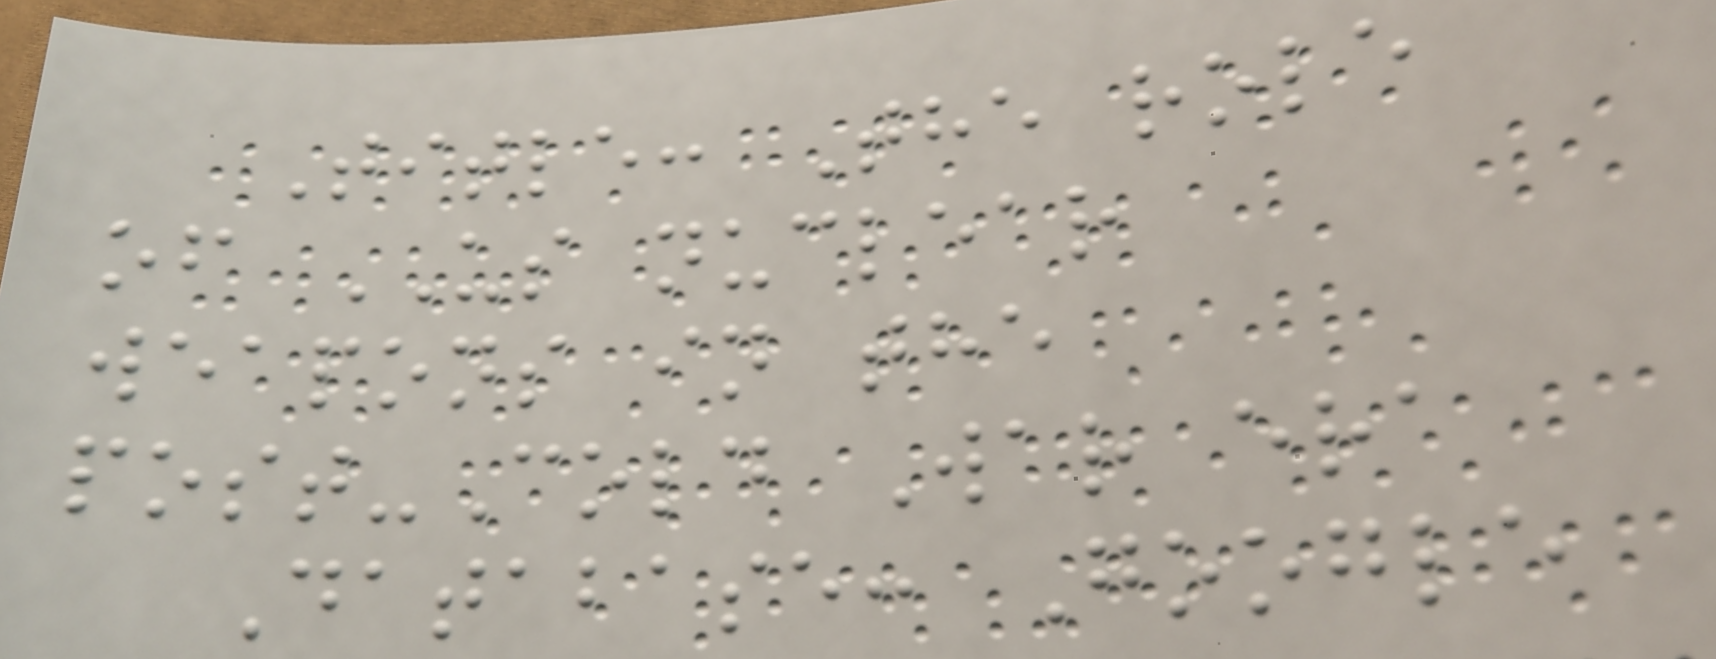Title: The role
of US nuclear
weapons in the
post-Cold War era
Database: Google
